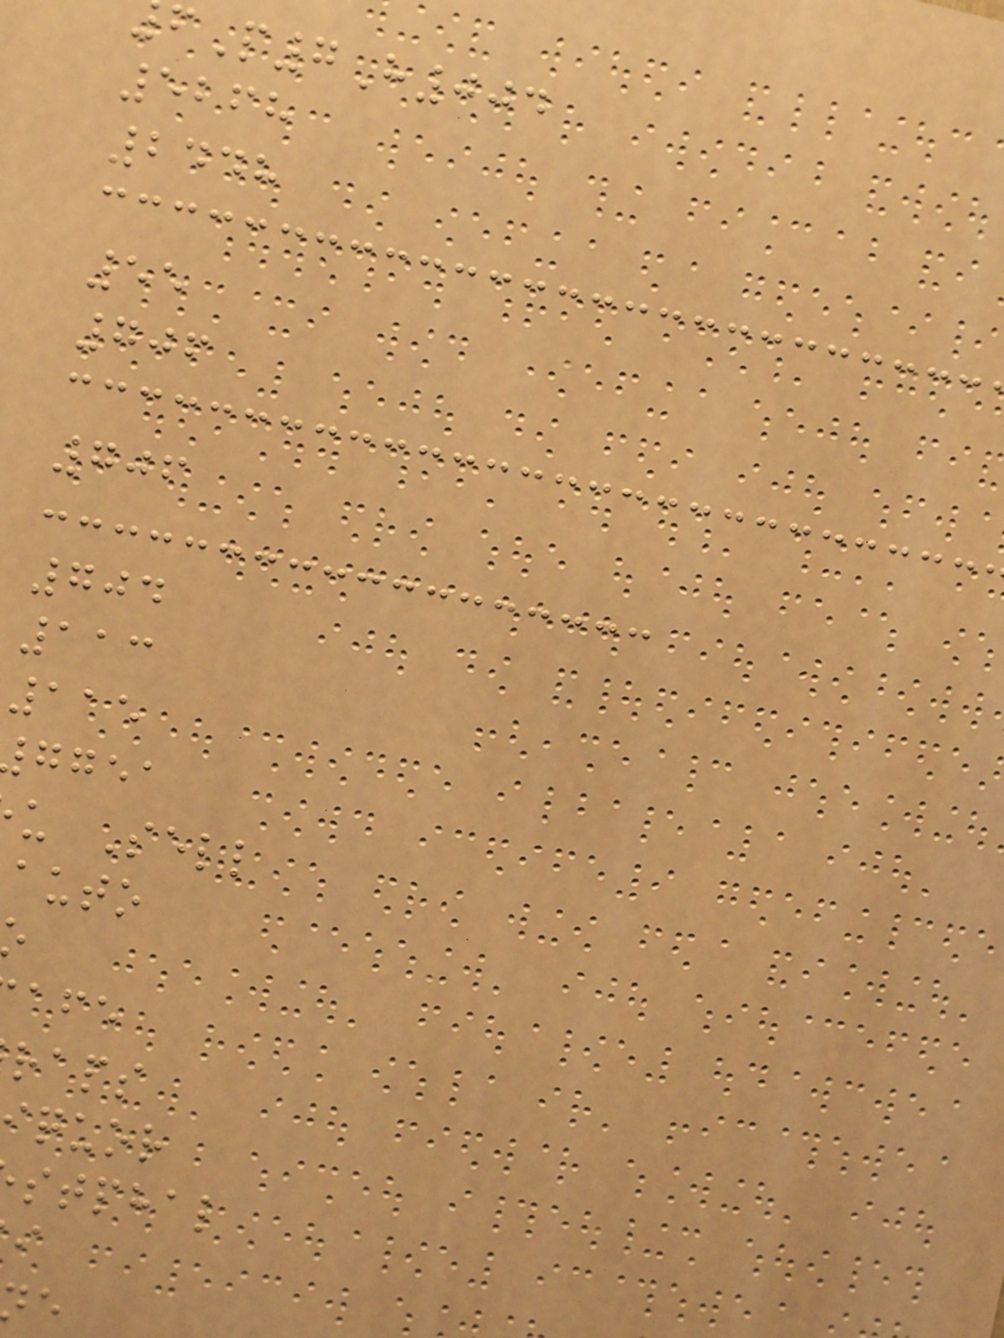P7H004
5268
2448
55
706
706
704
113
115
ggea
u Sell
auto
raps
quor
stphal
